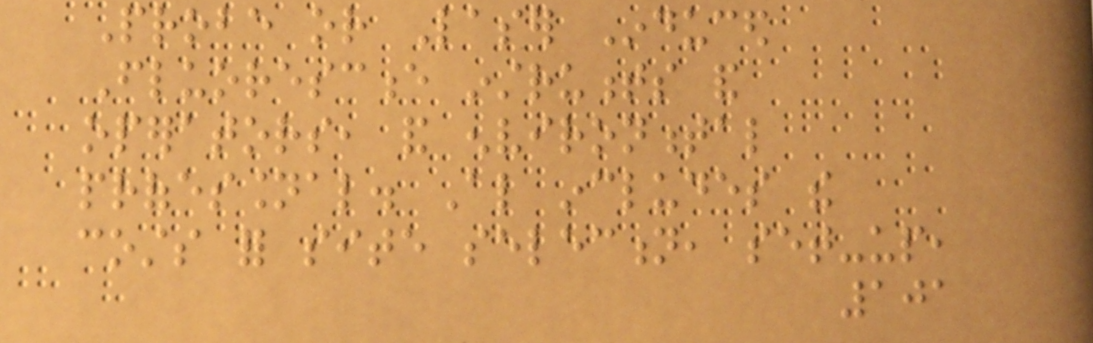Probe or Laser Induced
Fluorescence instruments and
operators, and environmental
professional. Also includes the
costs for site selection, set-up,
101
